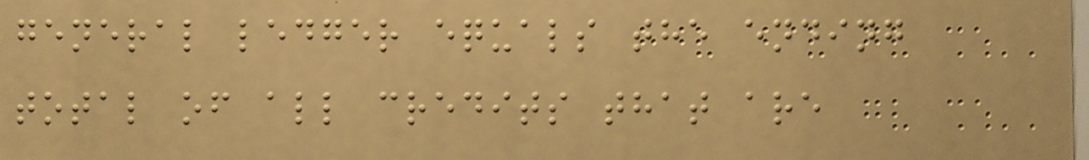general ledger equals the ending
total of all credits that are
